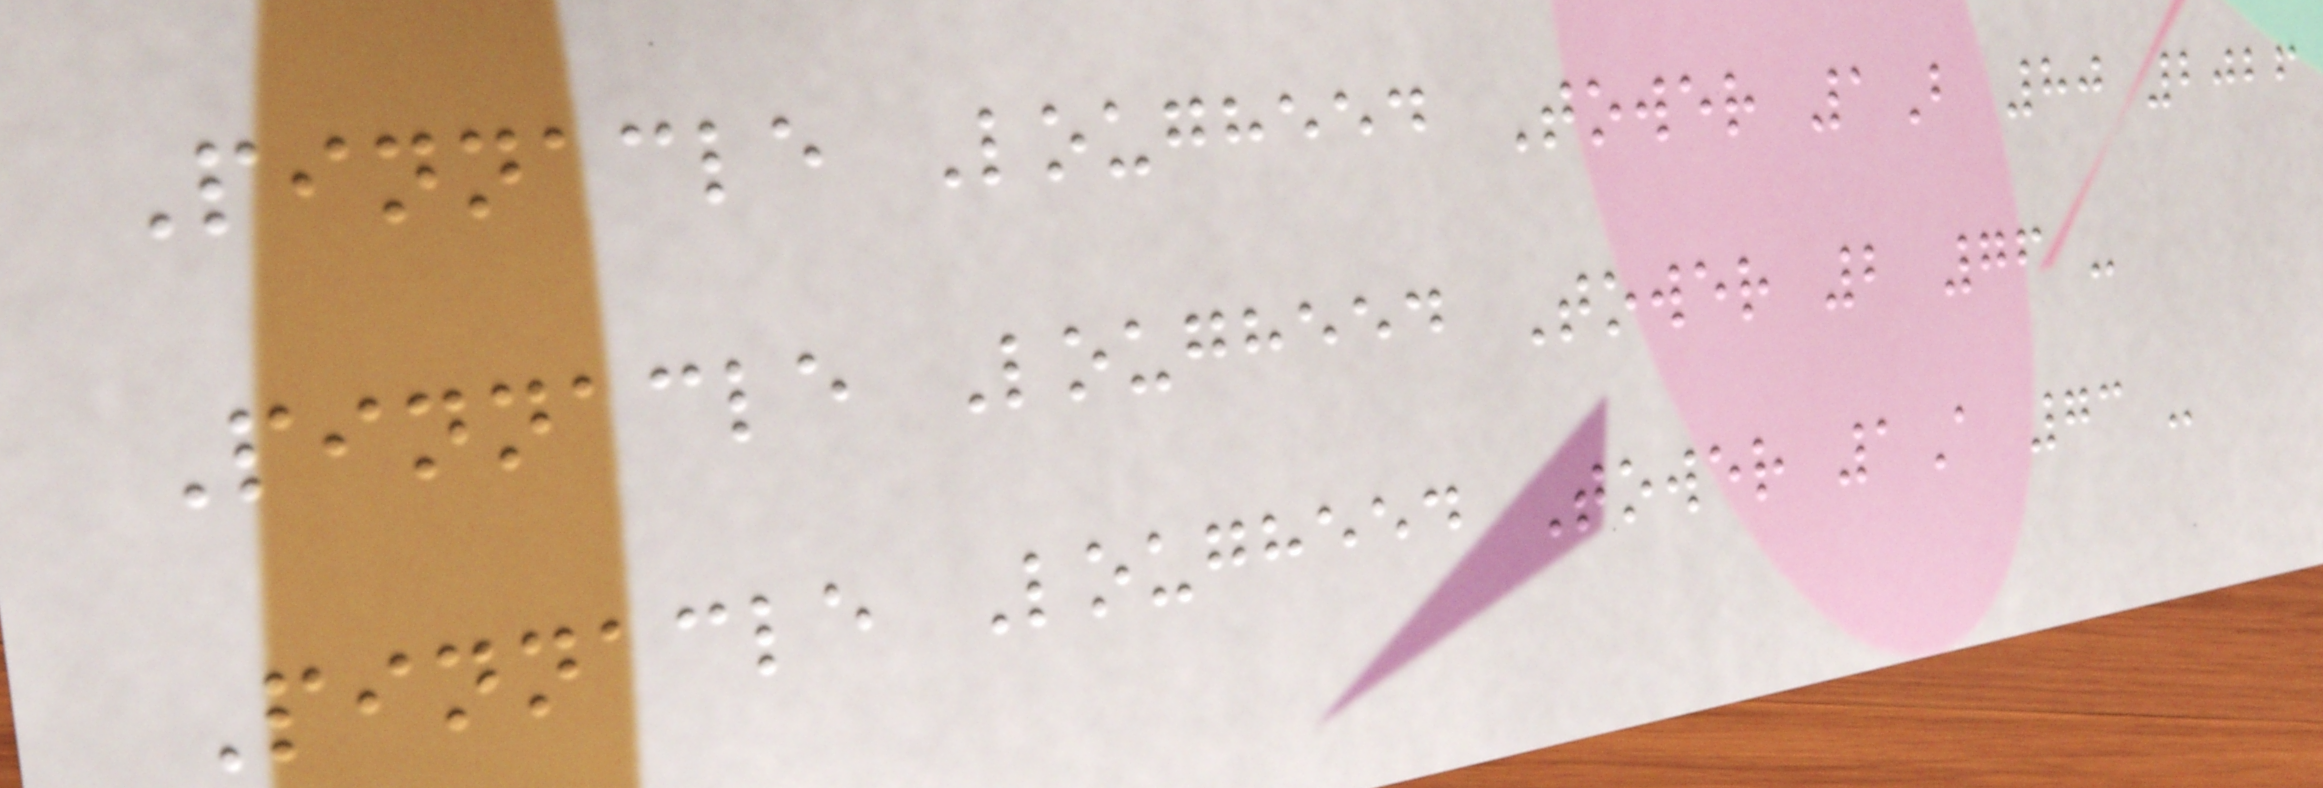Pinnacle Lougheed Tower 1B 80 2026
Pinnacle Lougheed Tower 2 76 -
Pinnacle Lougheed Tower 1A 73 -
